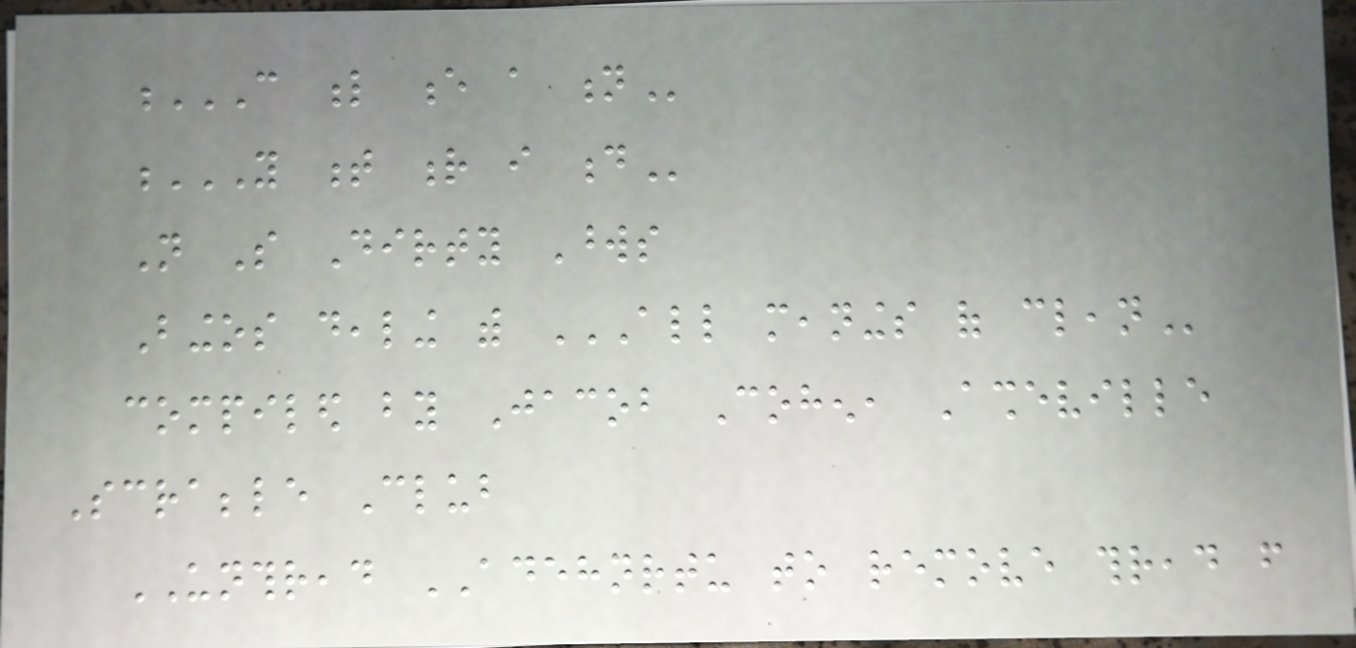C L E A N
Y T R I D
Not So Dirty Words
Bingos dealing with ALL MEANINGS OF CLEAN
compiled by Jacob Cohen, Asheville
Scrabble Club
UNTHREAD ADEHNRTU to remove thread from
